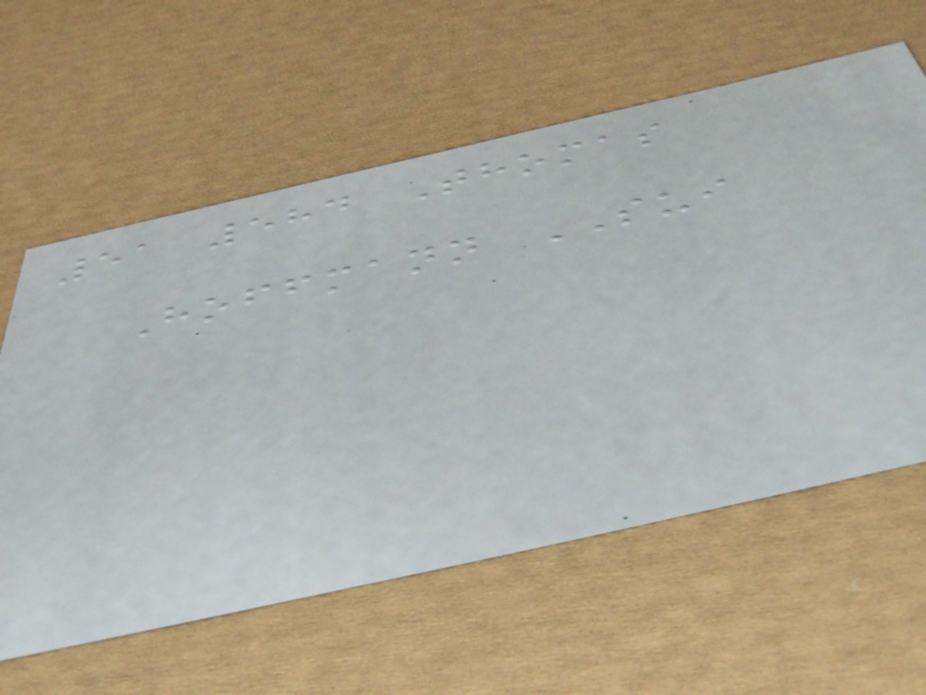51 584 Thomas
Hoffmann SUI
